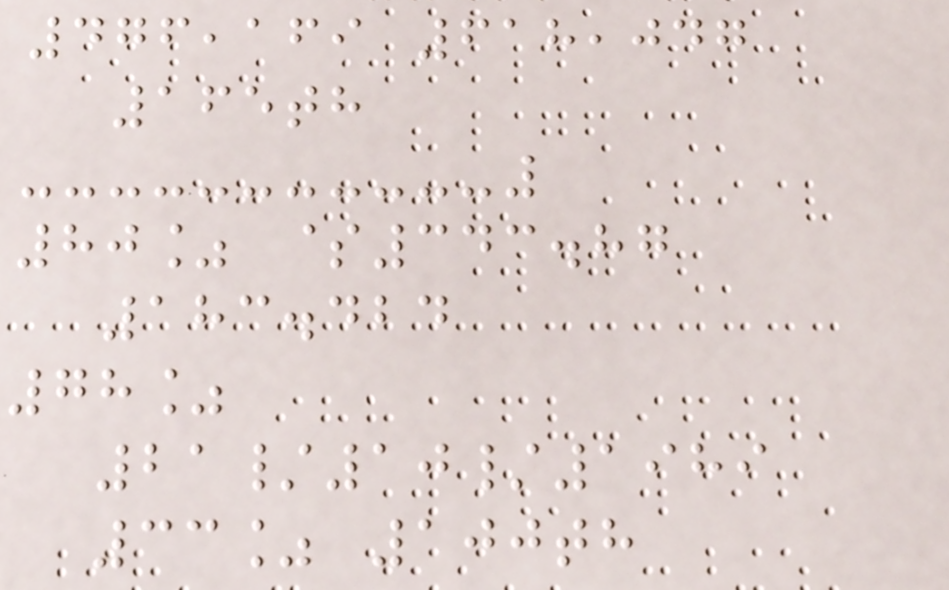476,169 618,047
165th
80% $343.87
183.424
78%
21/10/1989
33% 100th
